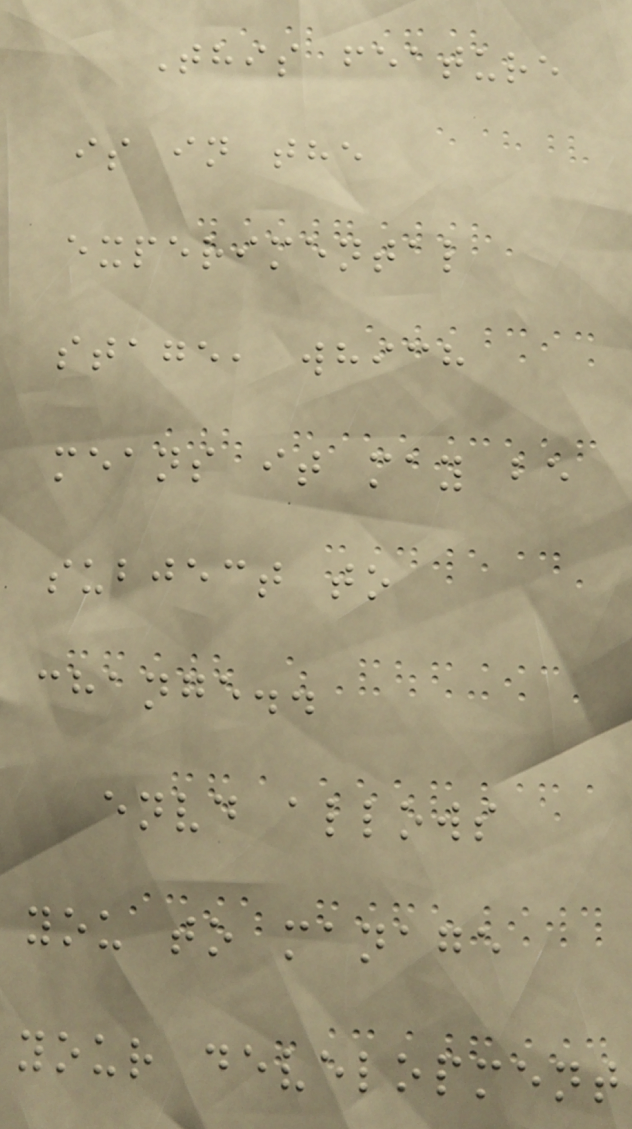This feature
is in the
experimental
stage, which
means it may be
subject to
change..
envd allows
you to manage
your development
